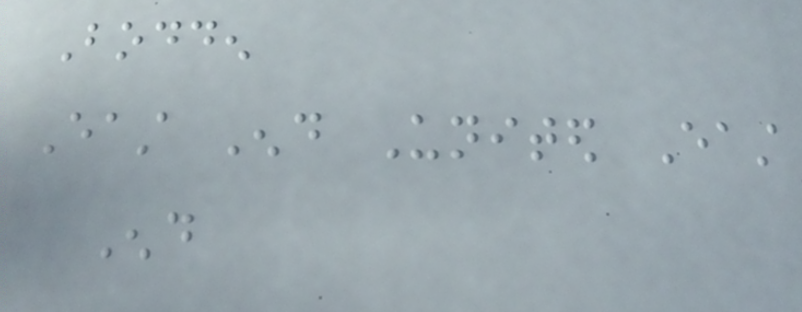Bodden
East End United East
End
